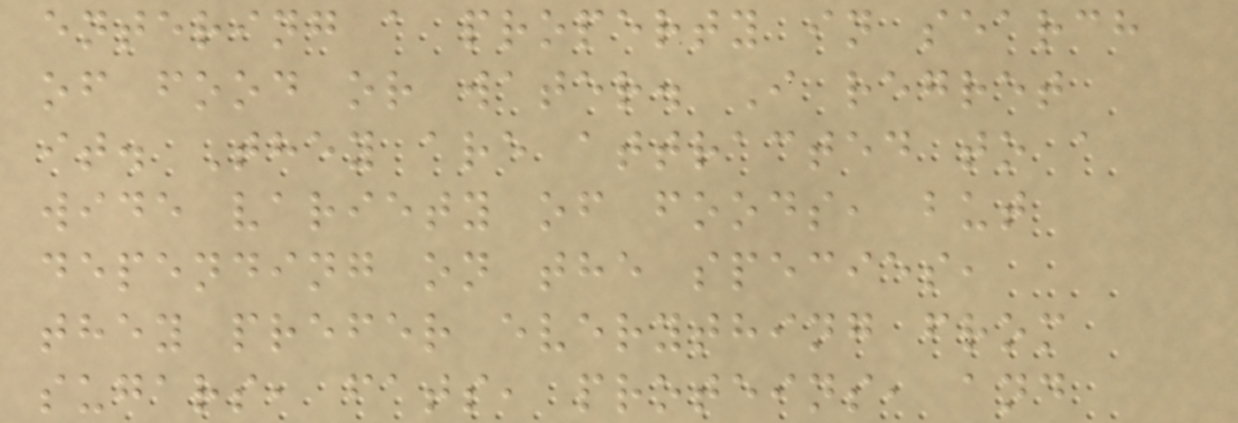entering a property in search
of food or water. I regret
it. They are attracted to a
wide variety of foods, but
depending on the species,
they prefer everything from
sugars, fats, proteins, and
